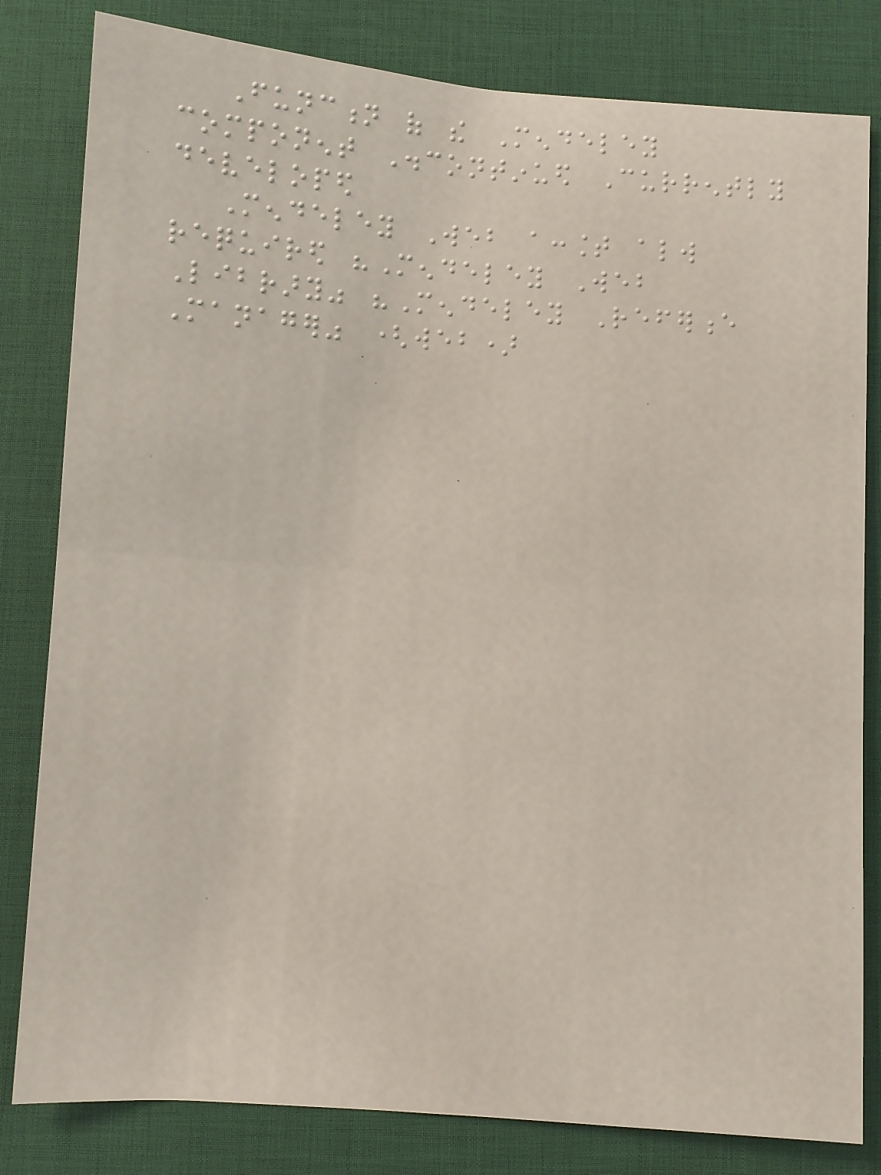Function of the Mendeley
component Discontinued Currently
developed
Mendeley Web account always
required "Mendeley Web
Library" "Mendeley Reference
Manager" (web)
